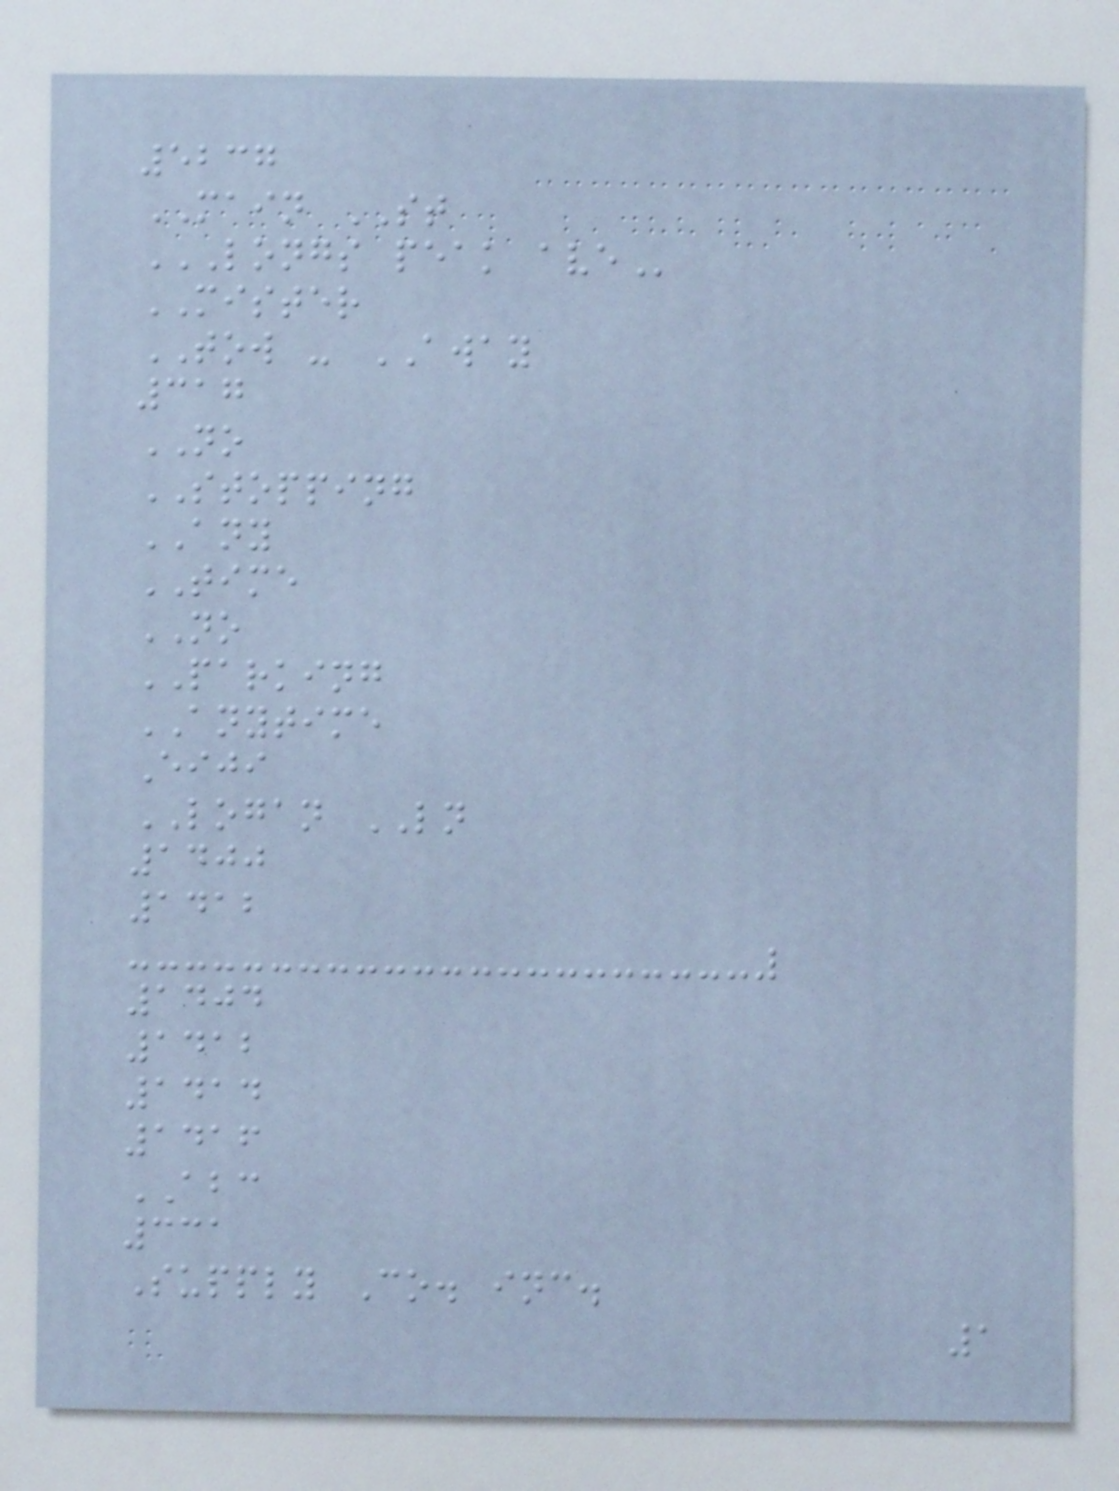5237
MAIN ST
LONGS PEAK AVE
MISTER
TOW - AWAY
317
NO
STOPPING
ANY
TIME
NO
PARKING
ANYTIME
Eiji
LOGAN LN
1400
1412
1404
1412
1414
1416
ABC
331
Supply Co. inc.
1
